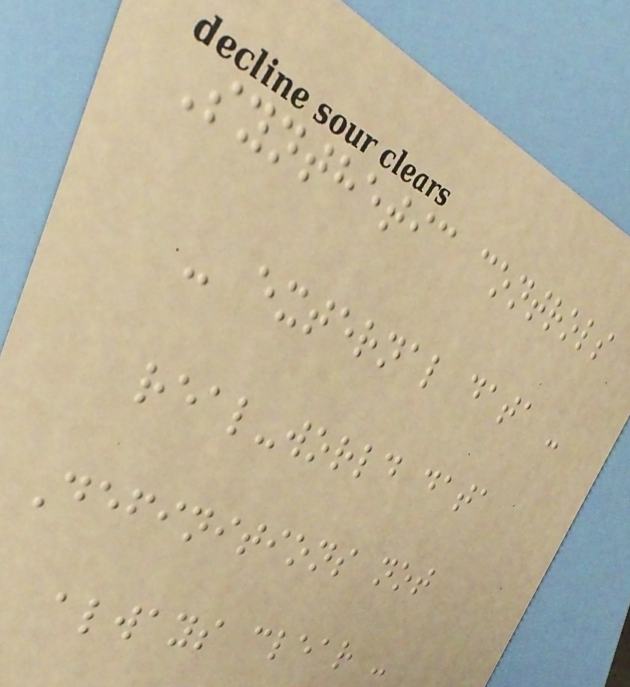Synthetic controls
- external data -
real-world data
Definitions not
always clear -
